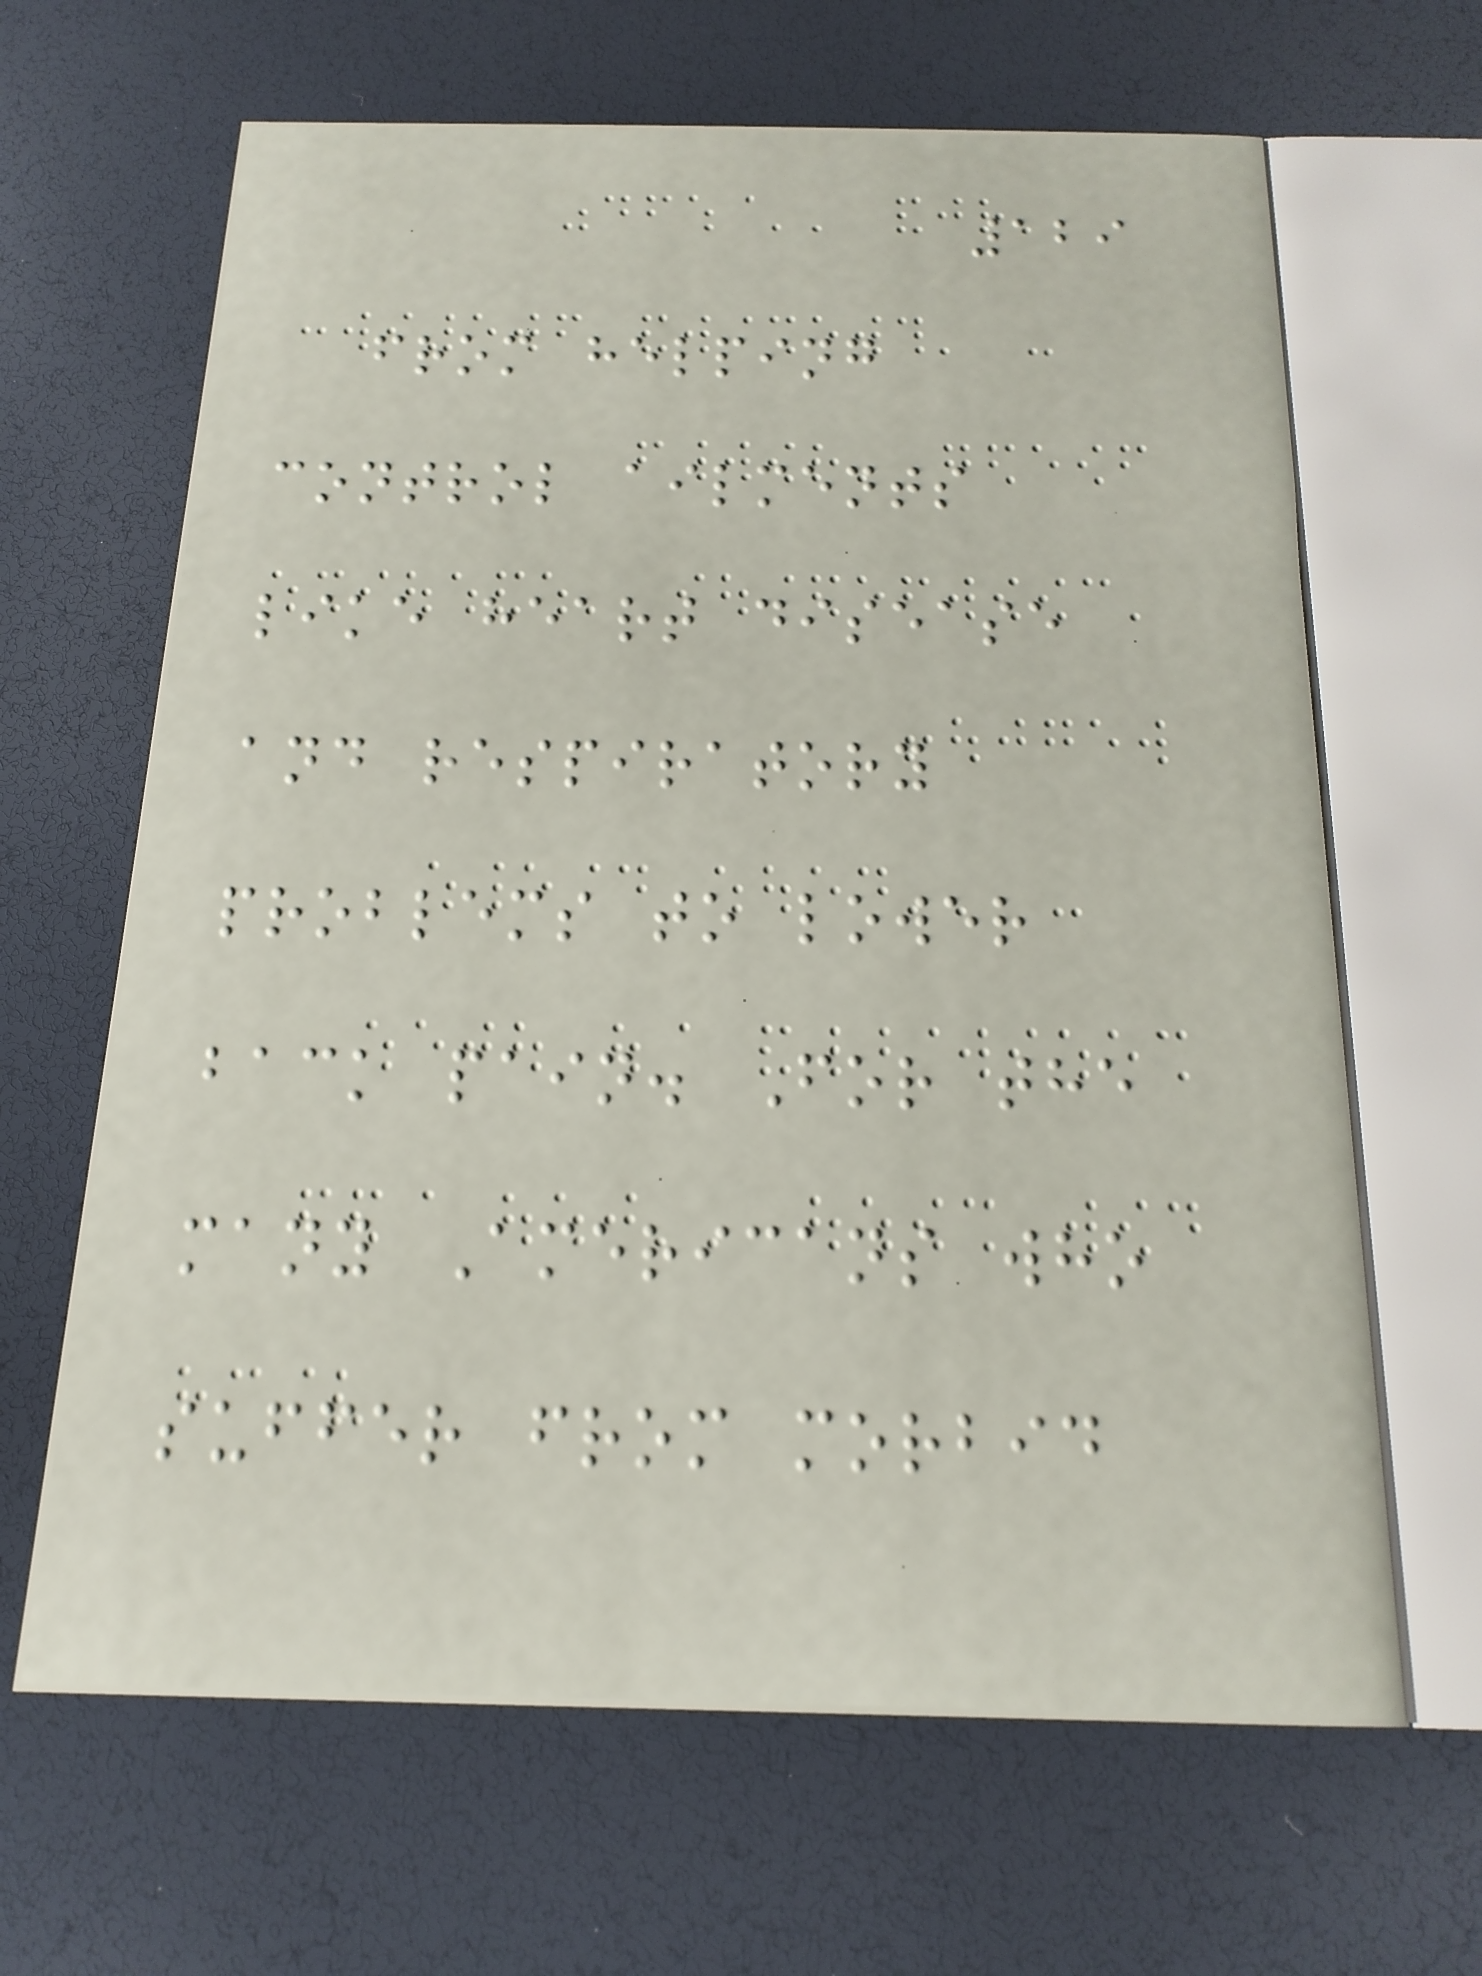129
from helping
control ailments
like heart disease
and respiratory
problems to lower
back pain. For the
many Americans who
suffer from morbid
